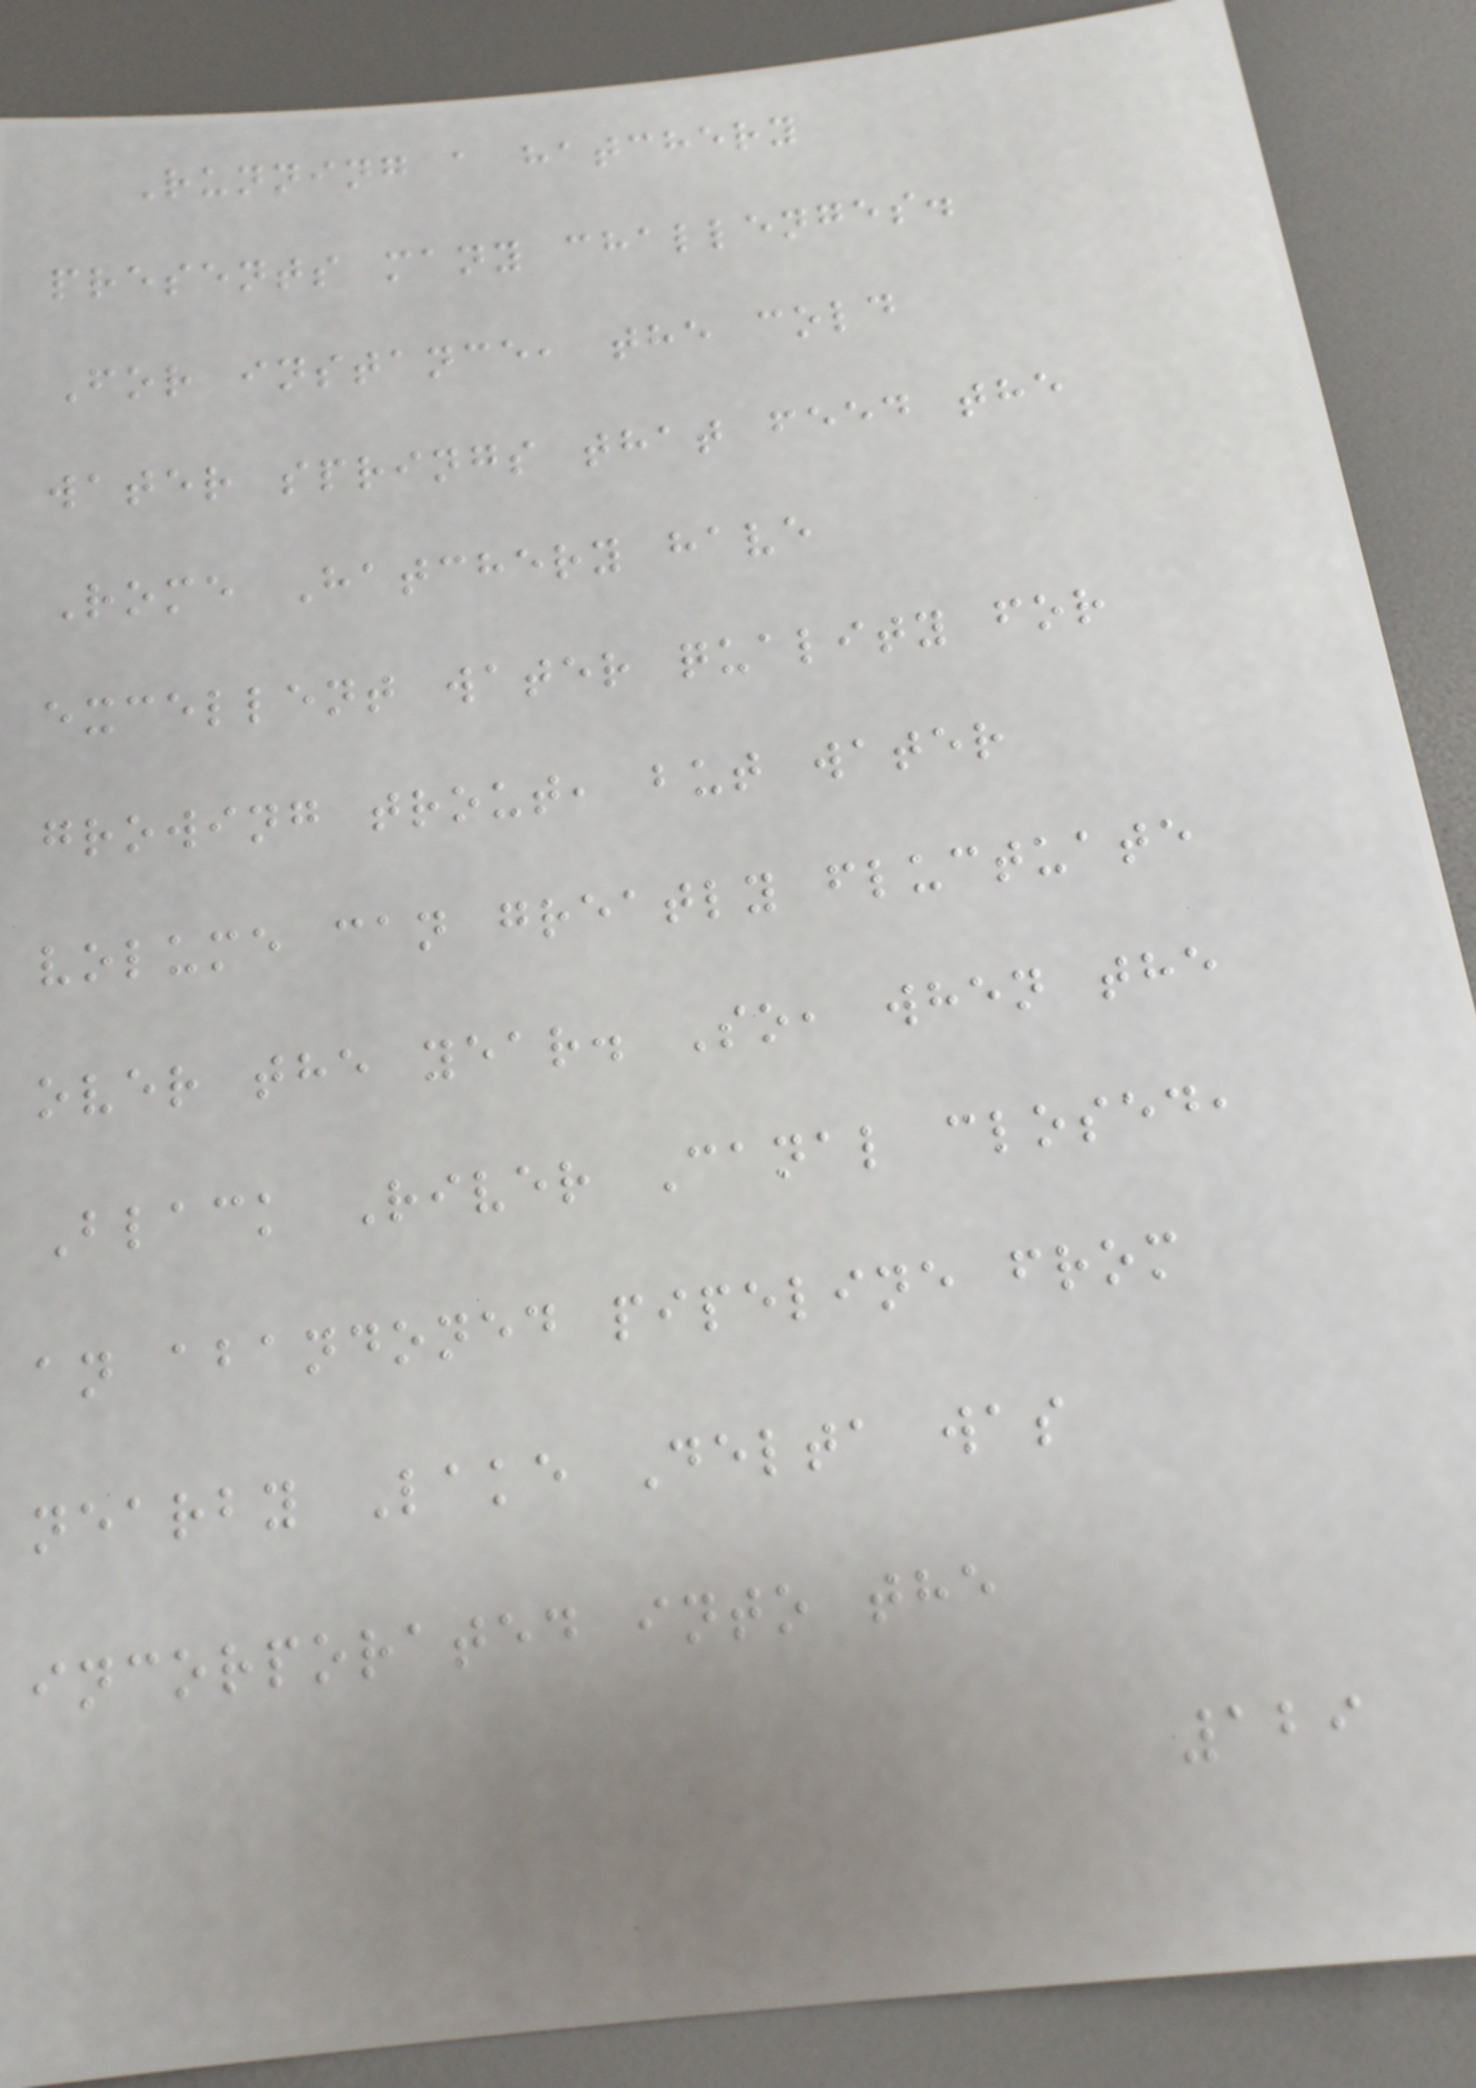Running a hatchery
presents many challenges.
For instance, the cold
water springs that feed the
Rome Hatchery have
excellent water quality for
growing trout, but water
volume can greatly fluctuate
over the year. So, when the
Black River Canal closed,
an abandoned pipeline from
nearby Lake Delta was
incorporated into the
129
